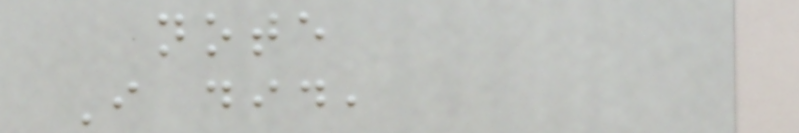note
I did,
